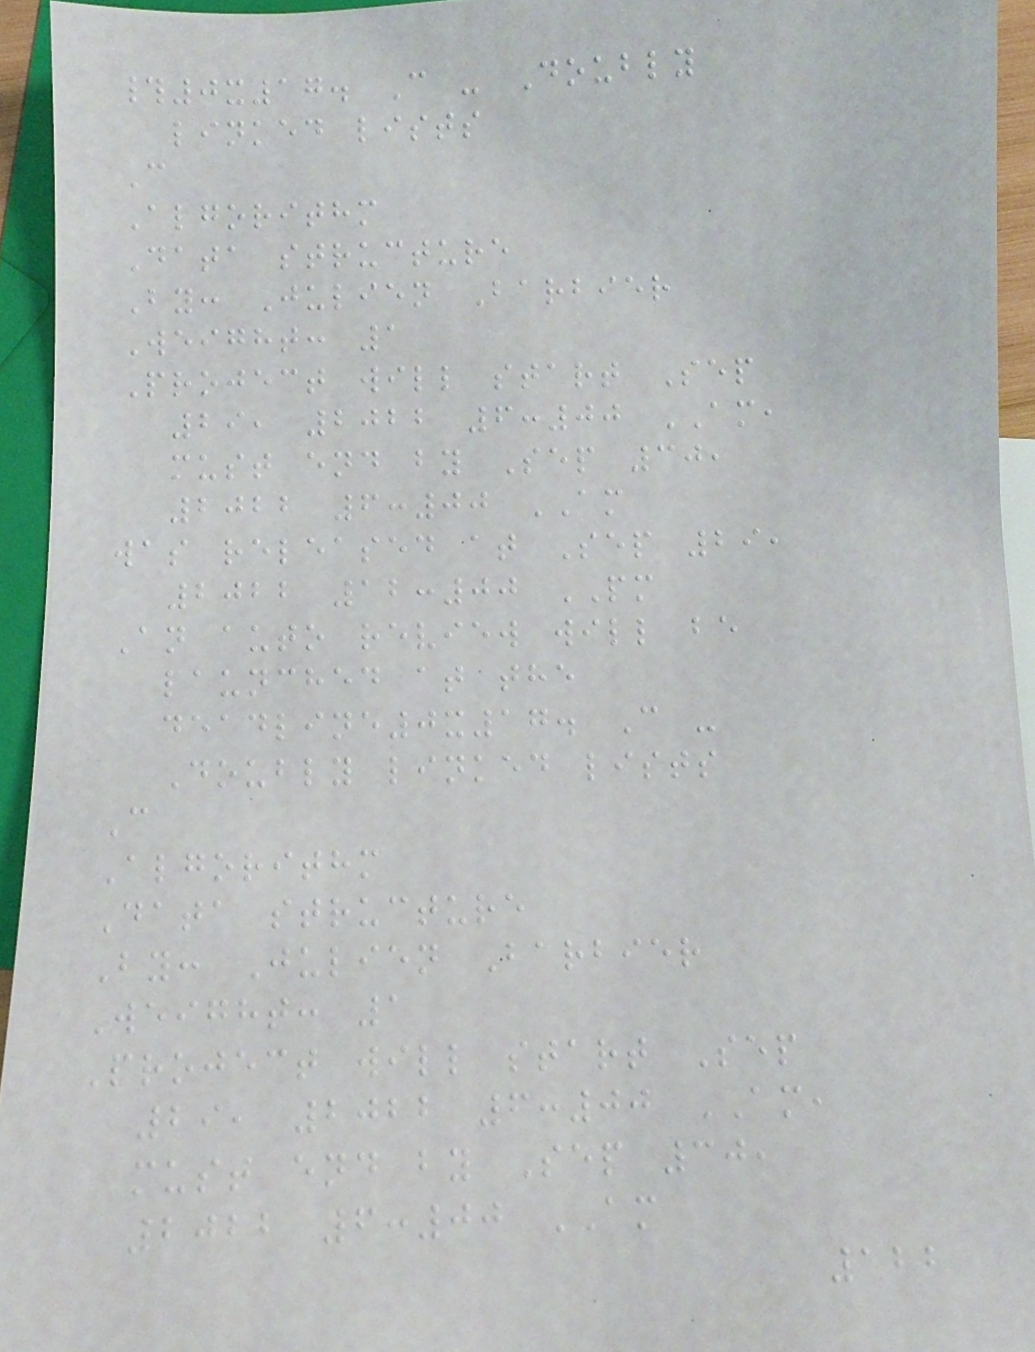#0x17. C - Doubly
linked lists
C
Algorithm
Data structure
By: Julien Barbier
Weight: 1
Project will start Sep
29, 2022 6:00 AM,
must end by Sep 30,
2022 6:00 AM
was released at Sep 29,
2022 12:00 PM
An auto review will be
launched at the
deadline0x17. C -
Doubly linked lists
C
Algorithm
Data structure
By: Julien Barbier
Weight: 1
Project will start Sep
29, 2022 6:00 AM,
must end by Sep 30,
2022 6:00 AM
122
